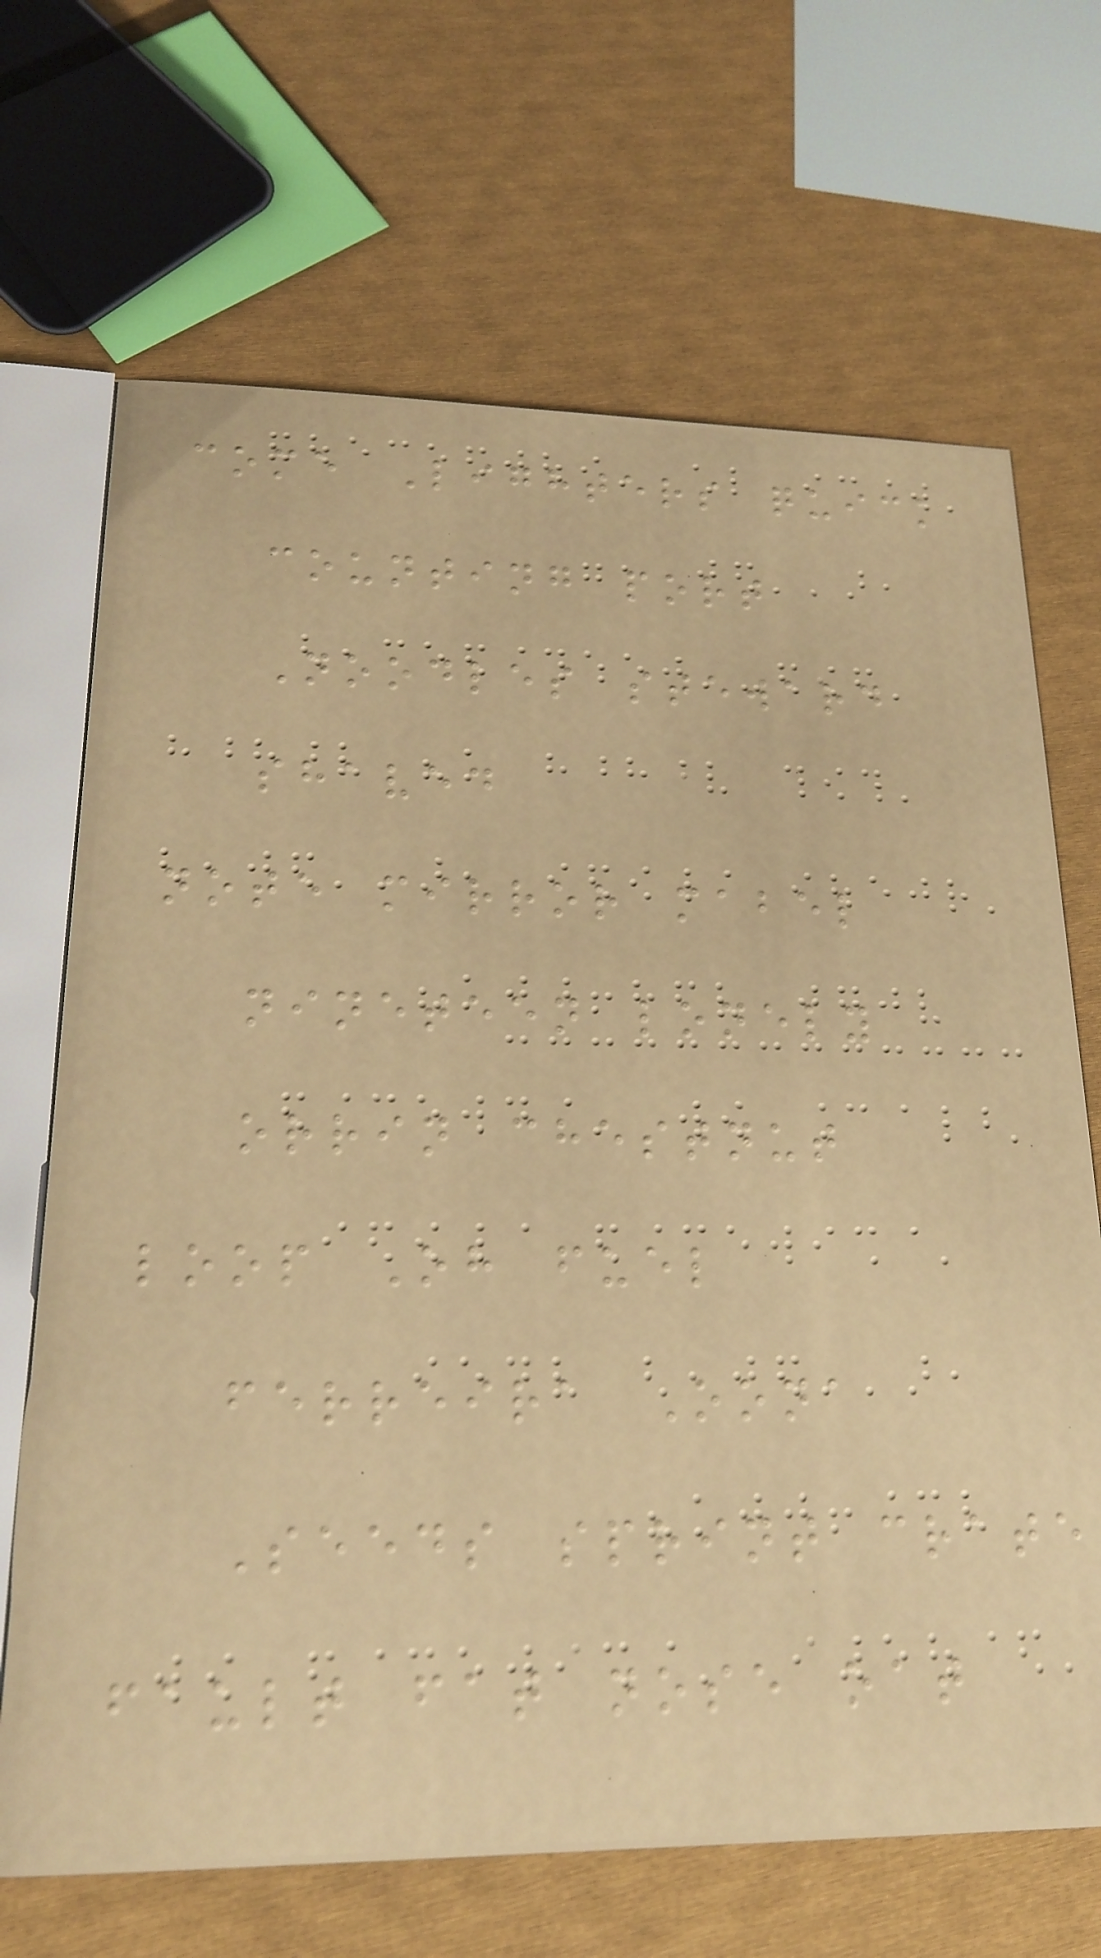come Lighters quick
counting port
Noodles steward
shaved
note mirror mabel
nineteen lonely
orrin chestnut
loop Oh fuel
ferreira Oona
Seeds sprint crate
fault fat nose oat
